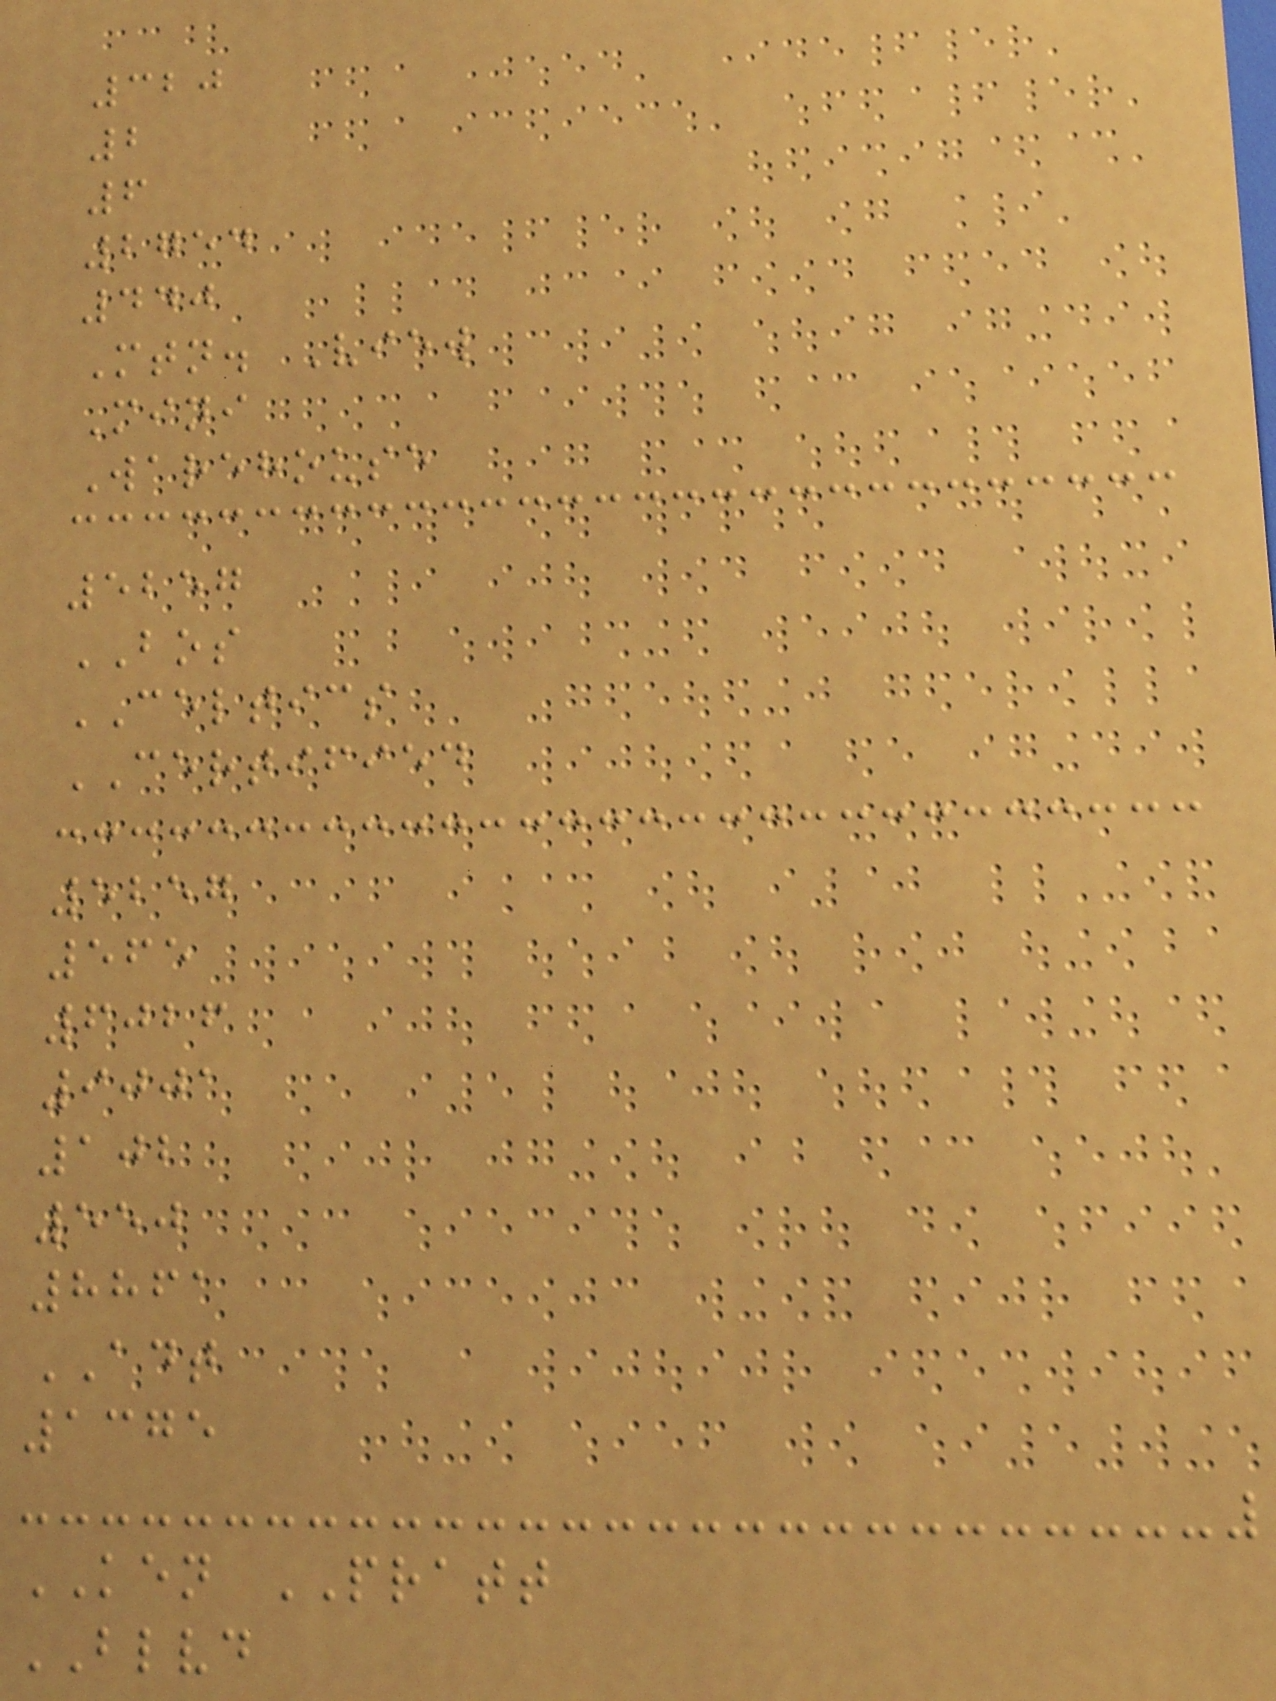320
2
6
2754
440
Mtn. View
Mini
Warehouse
5257
BOS
CELTICS
CERTIFIED
5257
565
6026
9001
102
550
8861
ADT
1375
KEN PRATT
BLVD
